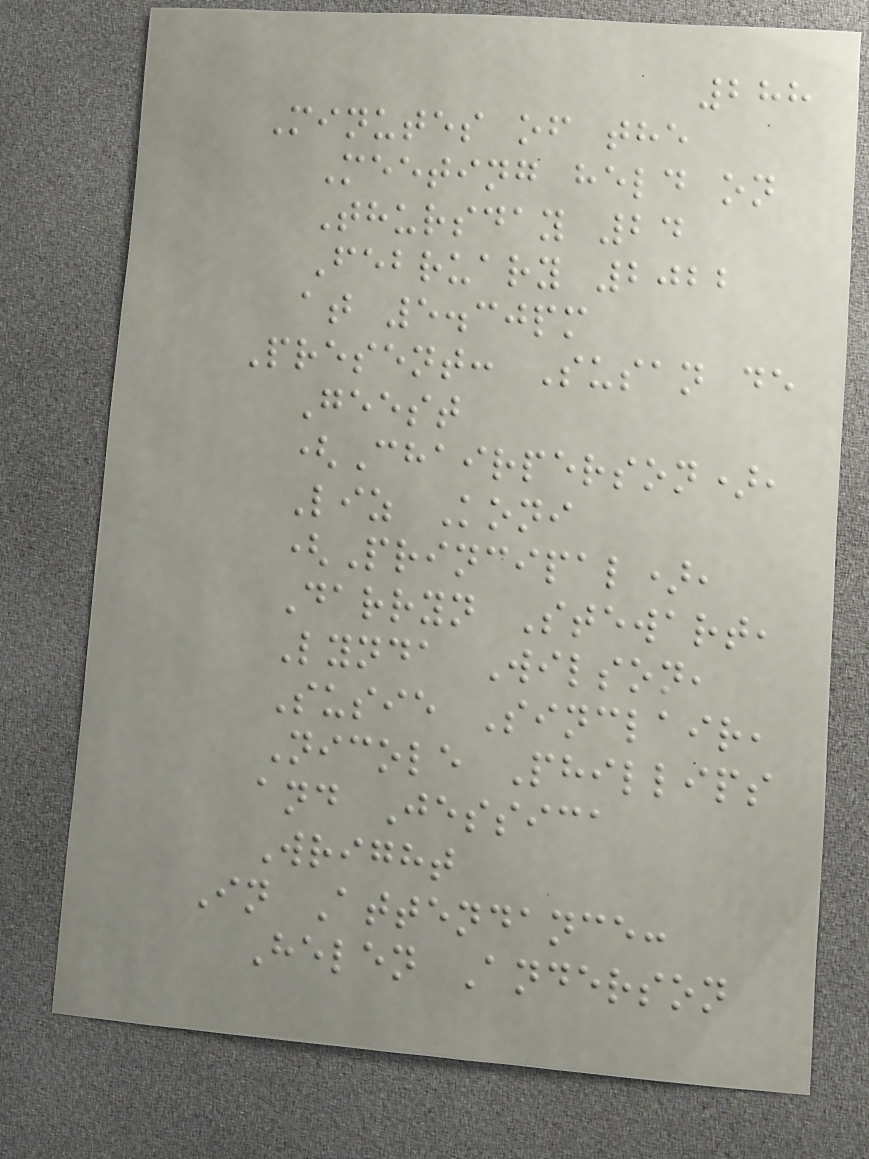288
Minutes of the
Meeting held on
Thursday 24
February 2022
at 5.30pm
Present: Susan de
Geest
(Chairperson),
Liz Koni
(Principal),
Darryn Stewart,
Lynda Wilson,
Susie Sinclair,
Nicole Phillips
and Jessica
Wright
In Attendance:
Helen Anderson
